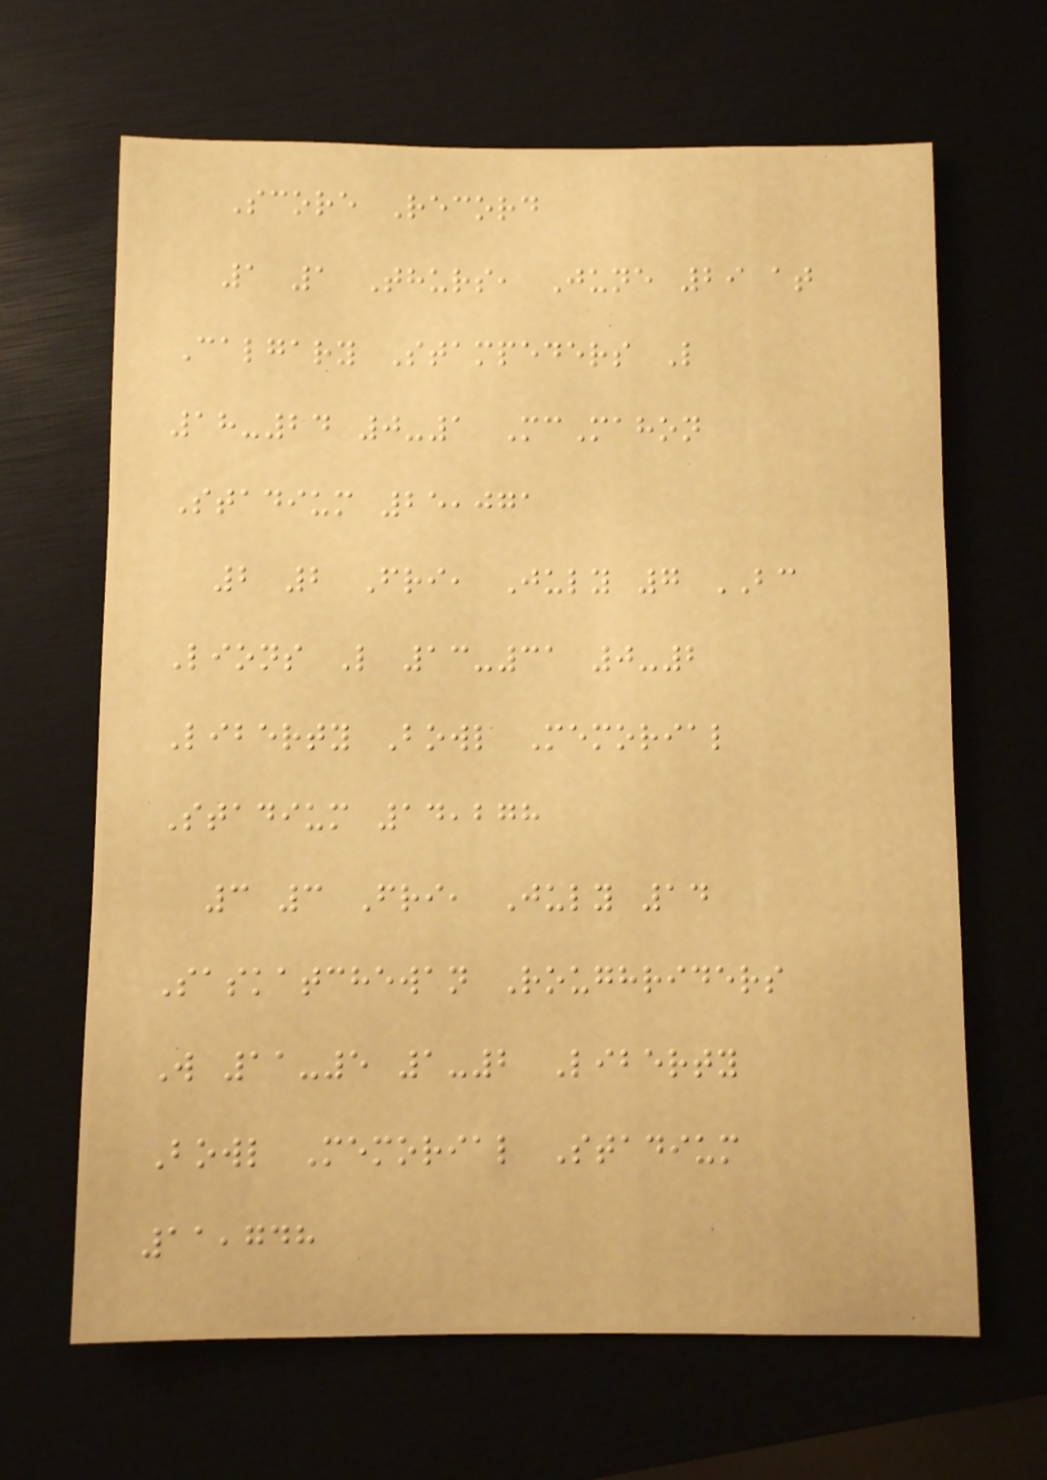Score Record
1 1 Thurs, June 29 at
Calgary Stampeders L
18-24 0-1 McMahon
Stadium 25,071
2 2 Fri, July 7 BC
Lions L 13-31 0-2
Liberty Bowl Memorial
Stadium 14,278
3 3 Fri, July 14
Saskatchewan Roughriders
W 11-5 1-2 Liberty
Bowl Memorial Stadium
11,748
